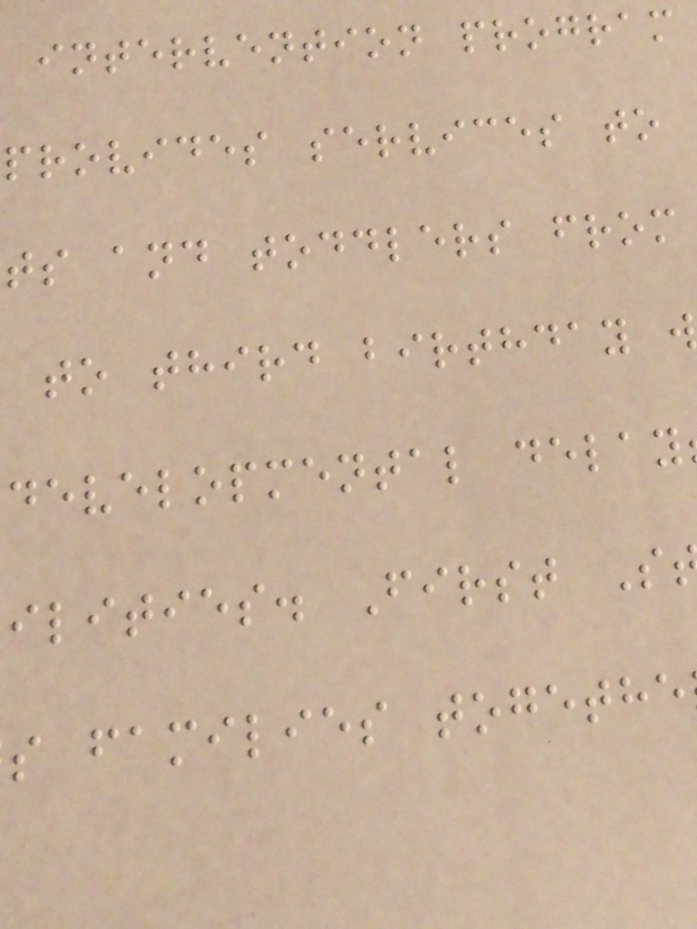intervention program
provides services to
ts and toddlers from
to third birthday
developmental delay
ilities. First S
s families togethe
